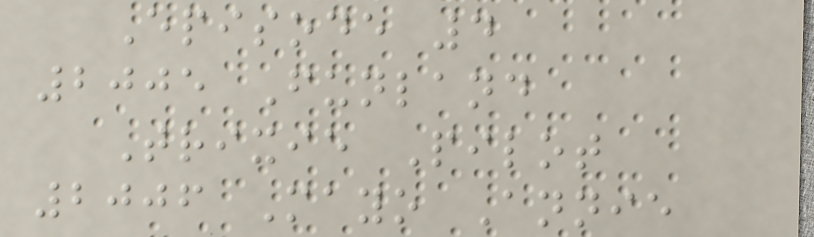Episode 4
2005 Funland
Trixie Pilot
2006 Mayo Annie
